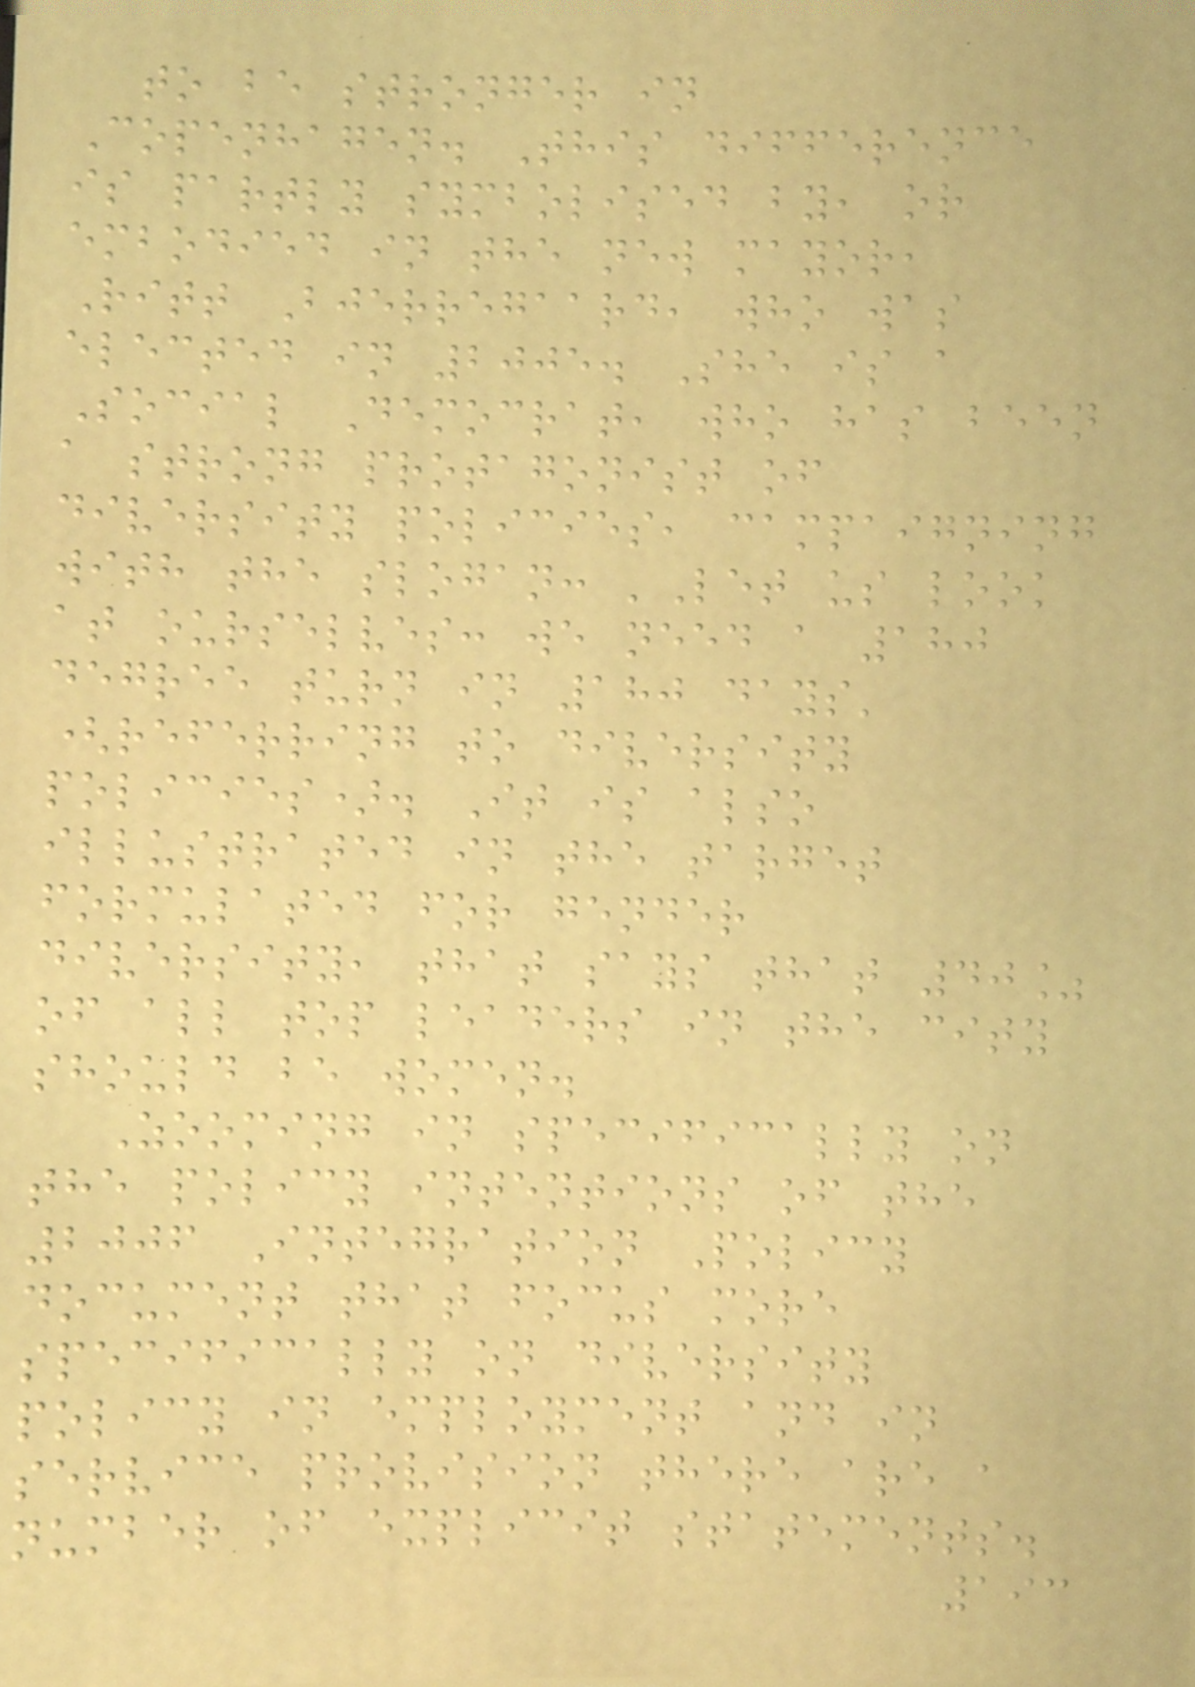to be stronger in
Copenhagen. This difference
is partly symbolised by, or
embodied in the new mayor,
Ritt Bjerregaard, who was
elected in 2005. She is a
Social Democrat, who has been
a strong protagonist of
diversity policies, campaigning
with the slogan: 'Let us look
at ourselves: we need a 180
degree turn in 180 days'
(referring to diversity
policies). It is also
illustrated in the target
formulated for gender
diversity, that says that 40%
of all top leaders in the city
should be women.
Zooming in specifically on
the policy intentions of the
2006 Integration Policy
document that focus more
specifically on diversity
policy in employment and in
service provision there are a
number of explicit statements.
193
